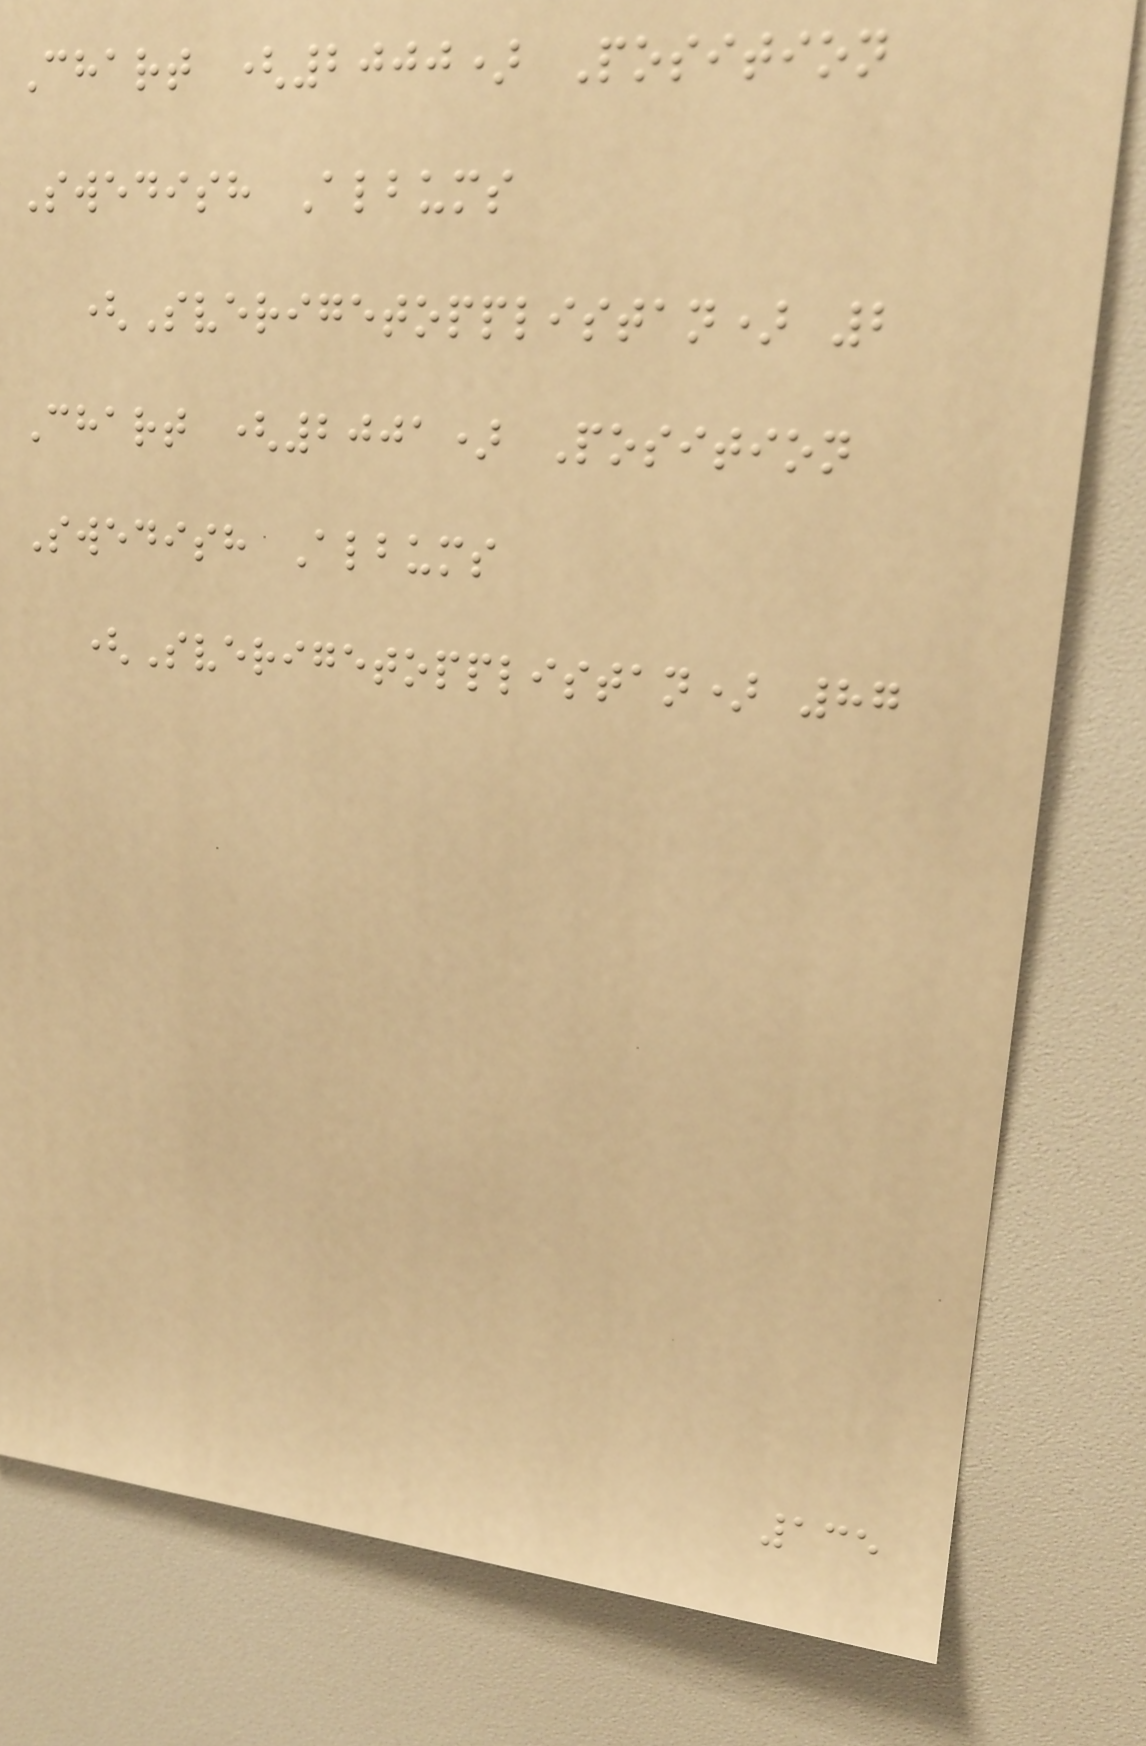Chart (2000) Position
Swedish Albums
(Sverigetopplistan) 2
Chart (2001) Position
Swedish Albums
(Sverigetopplistan) 87
135
